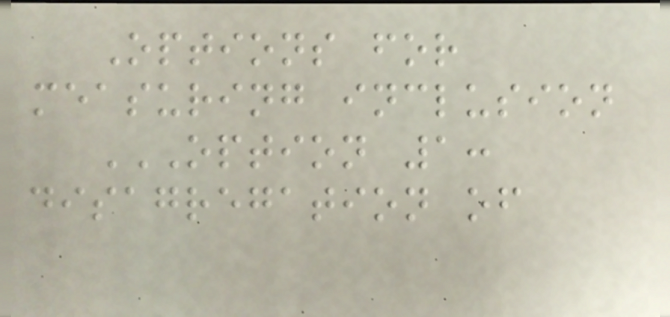Options for
measuring inclusion
OPTION 1:
DISAGREGATION OF
